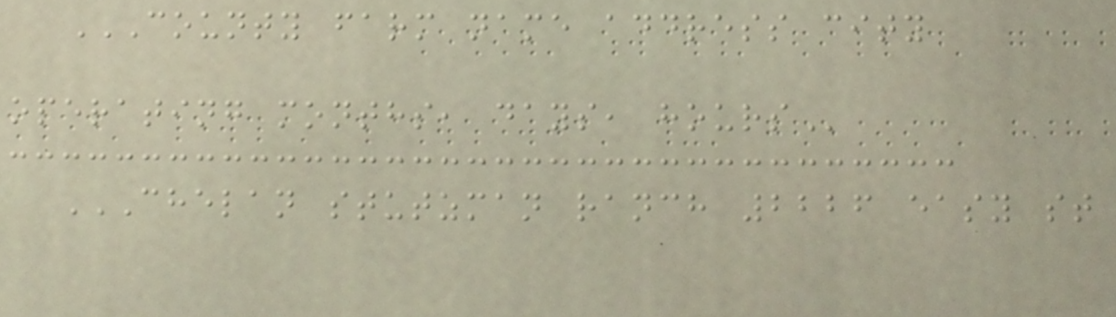COUNTY FARM NAME ADDRESS CITY
OPERATING MONTHS, DAYS, HOURS
CHELAN STUTZMAN RANCH 2226 EASY ST
